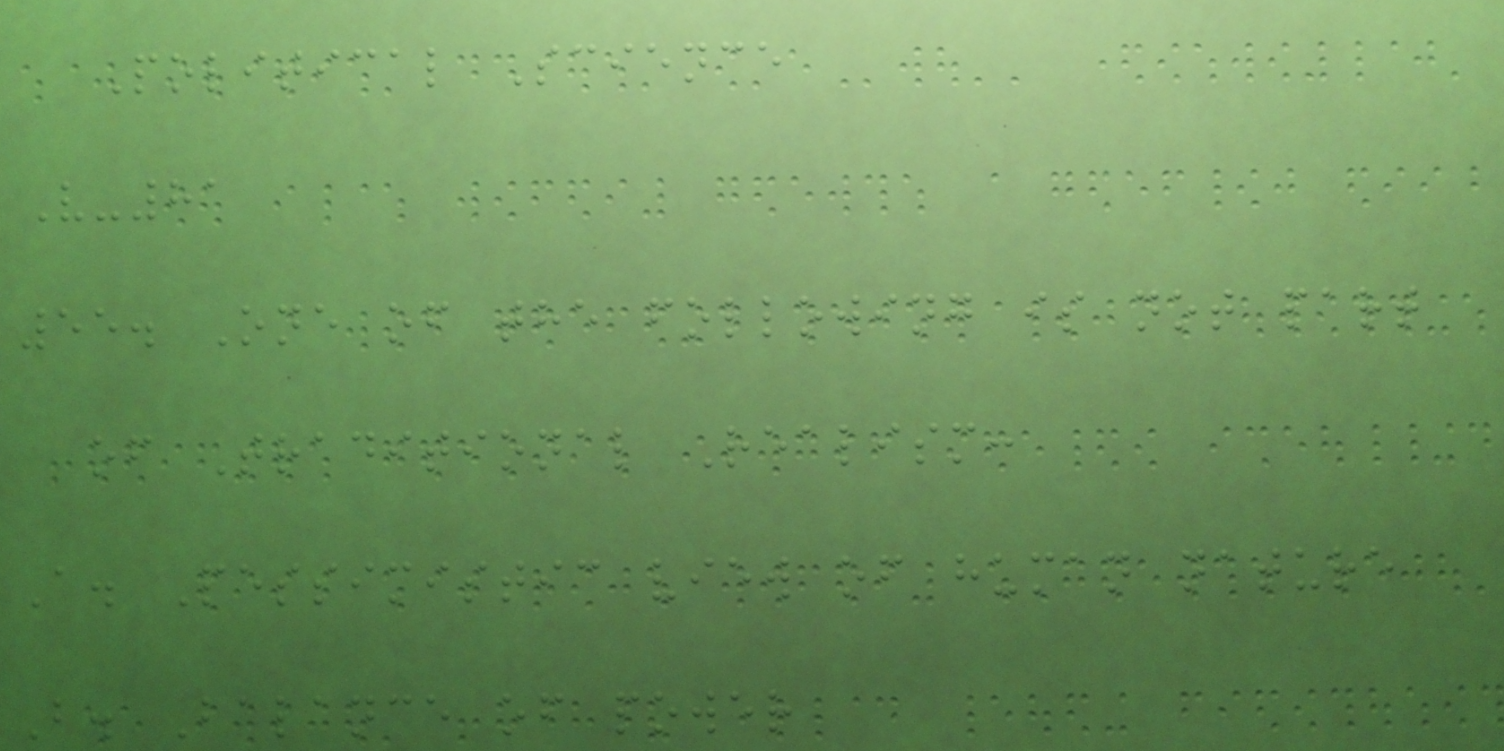Political Science
V-81
55. One of the following is not part
of Traditional Realism:
A. Pessimistic view of human nature
B. Balance of power
